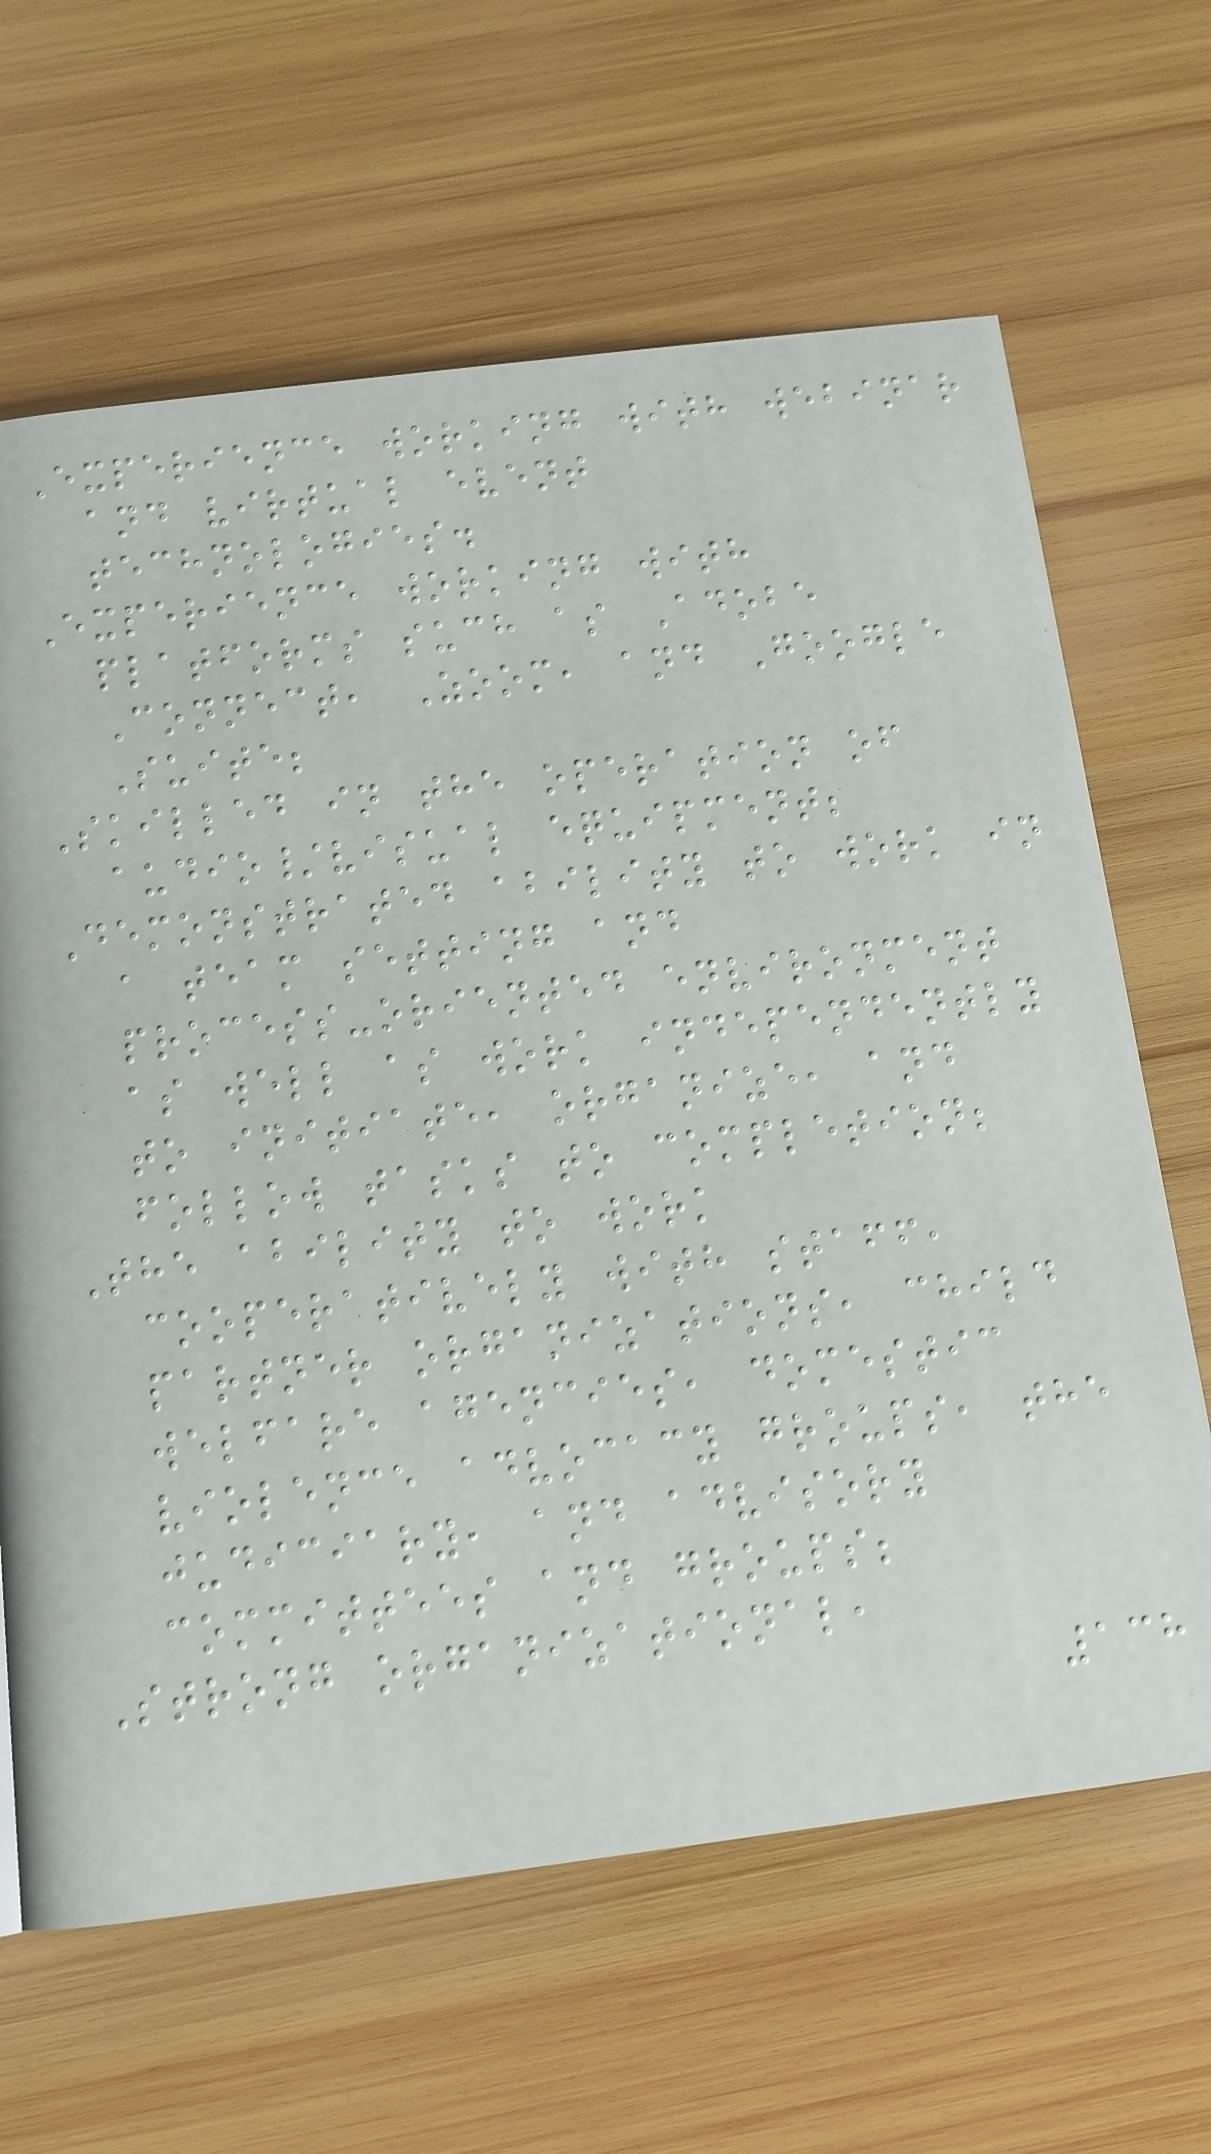Experience working with webinar
and virtual event
technologies.
Experience working with
platforms such as Adobe
Connect, Zoom, and Google
Suite;
Skilled in the operation of
audio/visual equipment;
Demonstrated ability to work in
a team setting and
process-oriented environment
as well as work independently
to initiate, organize, and
follow tasks to completion;
The ability to work
cooperatively with staff,
partner organizations, child
welfare agencies, domestic
violence advocacy groups, the
judiciary, and advisory
committees and groups;
Strong organizational,
138
